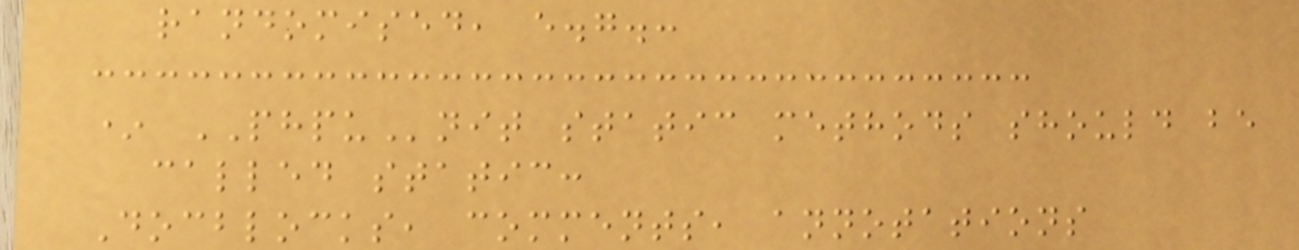randomised, e.g.:
* PHPUnit static methods should be
called static:
Docblocks, comments, annotations
